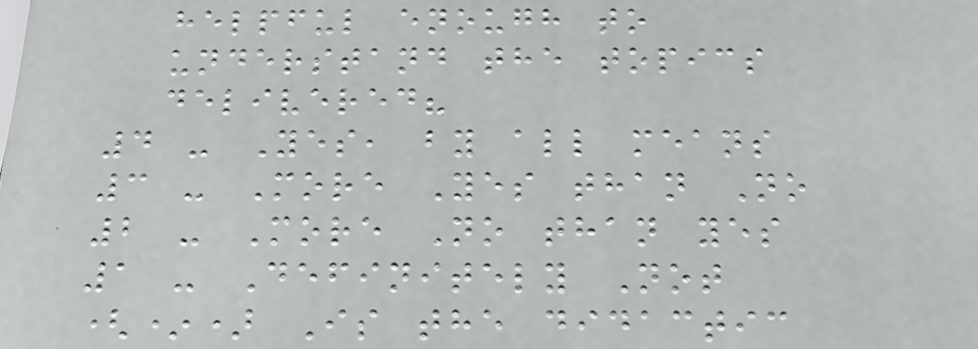helpful enough to
understand the topics
delivered?
4 - Yes, by all means
3 - More Yes than No
2 - More No than yes
1 - Definitely Not
(*) Is the didactic
